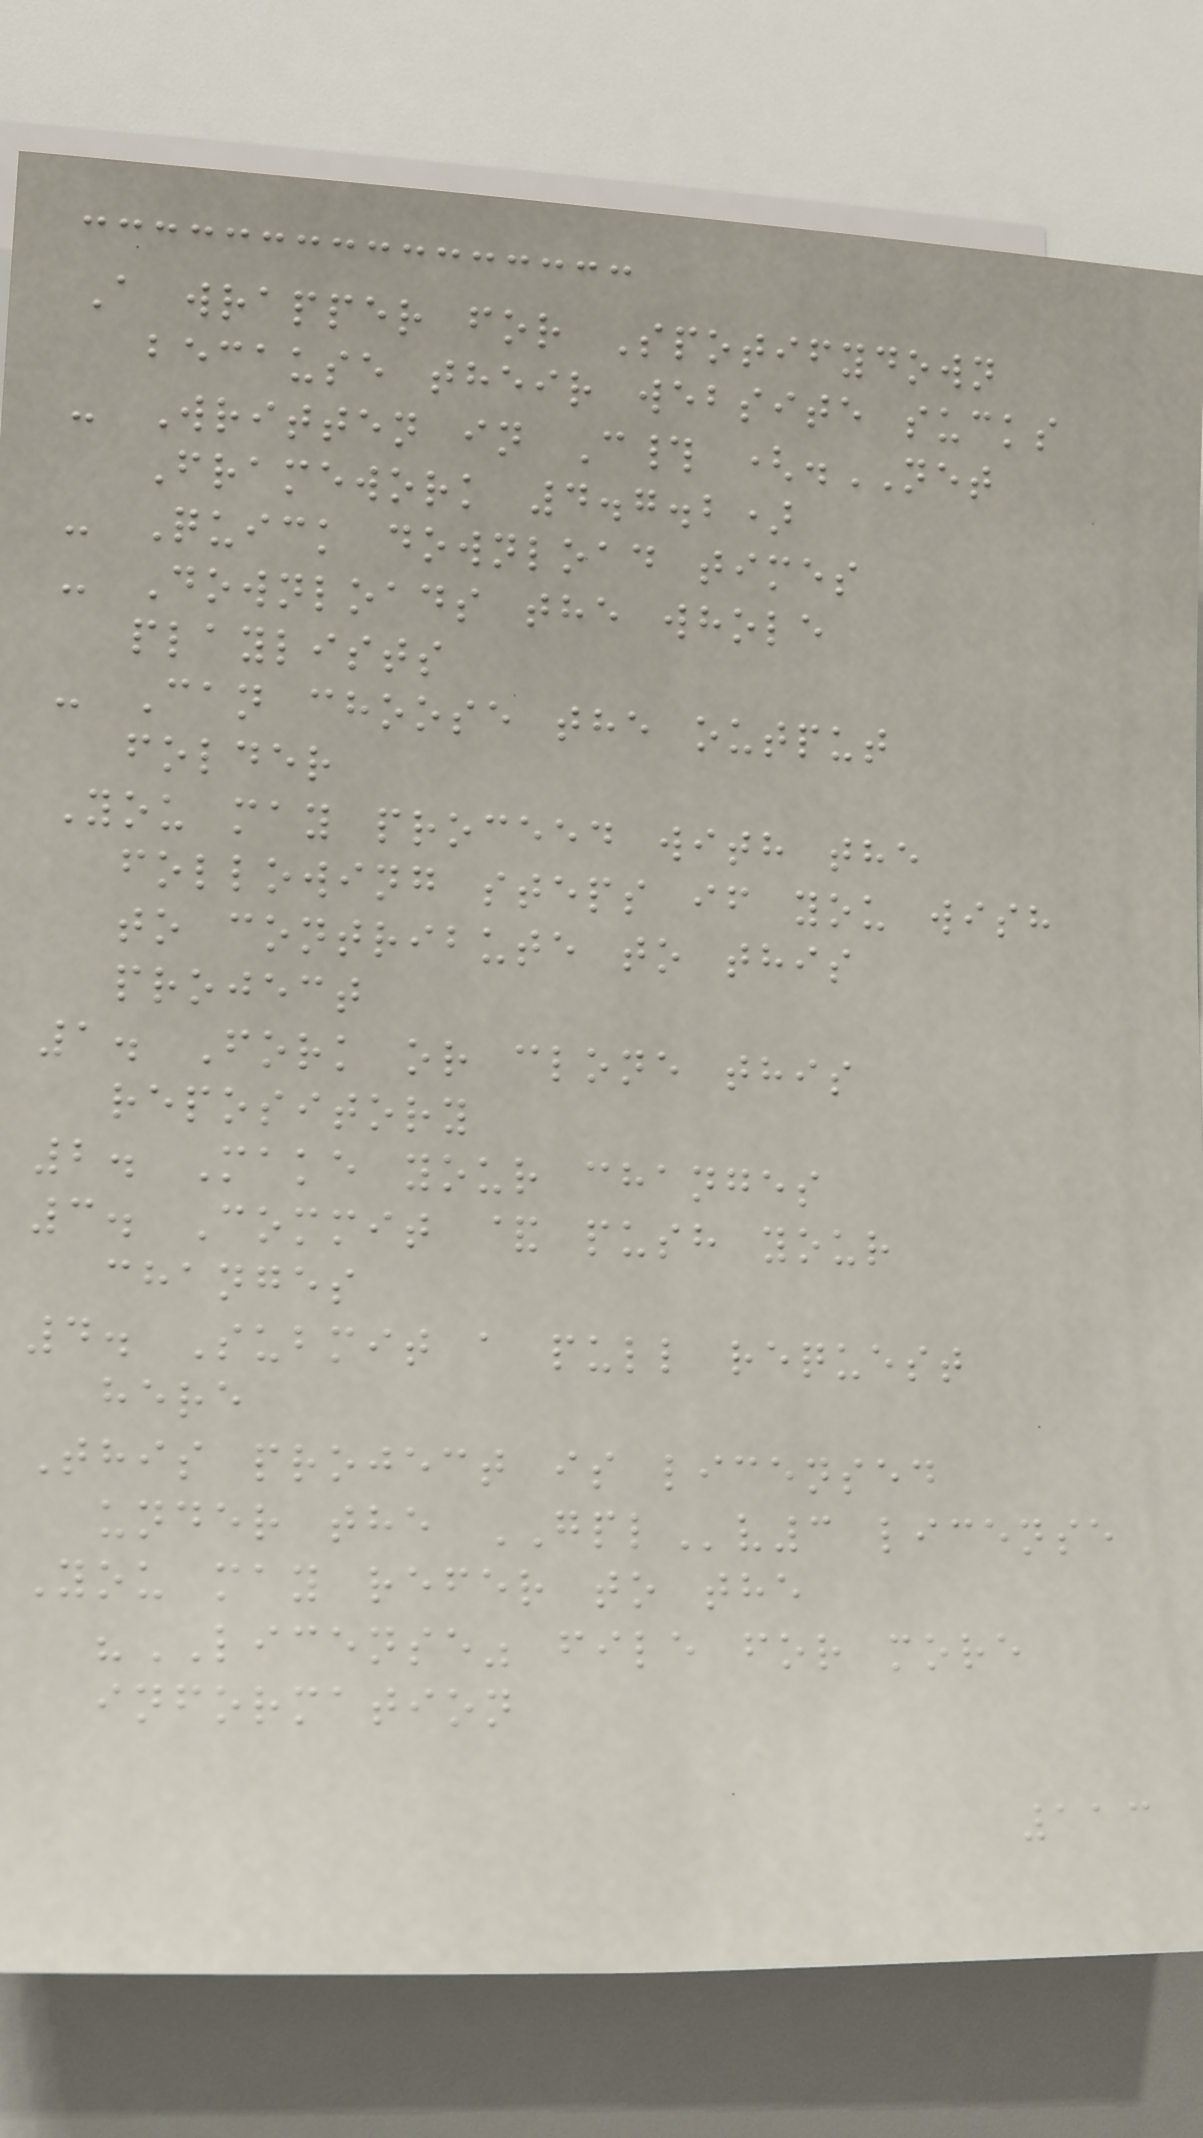A wrapper for Spotifydown
because their website sucks
- Written in C# (.NET
Framework 4.7.2)
- Quick download times
- Downloads the whole
playlists
- Can choose the output
folder
You may proceed with the
following steps if you wish
to contribute to this
project
1. Fork or clone this
repository
2. Make your changes
3. Commit & push your
changes
4. Submit a pull request
here
This project is licensed
under the GPLv3 license
You may refer to the
"LICENSE" file for more
information
113
